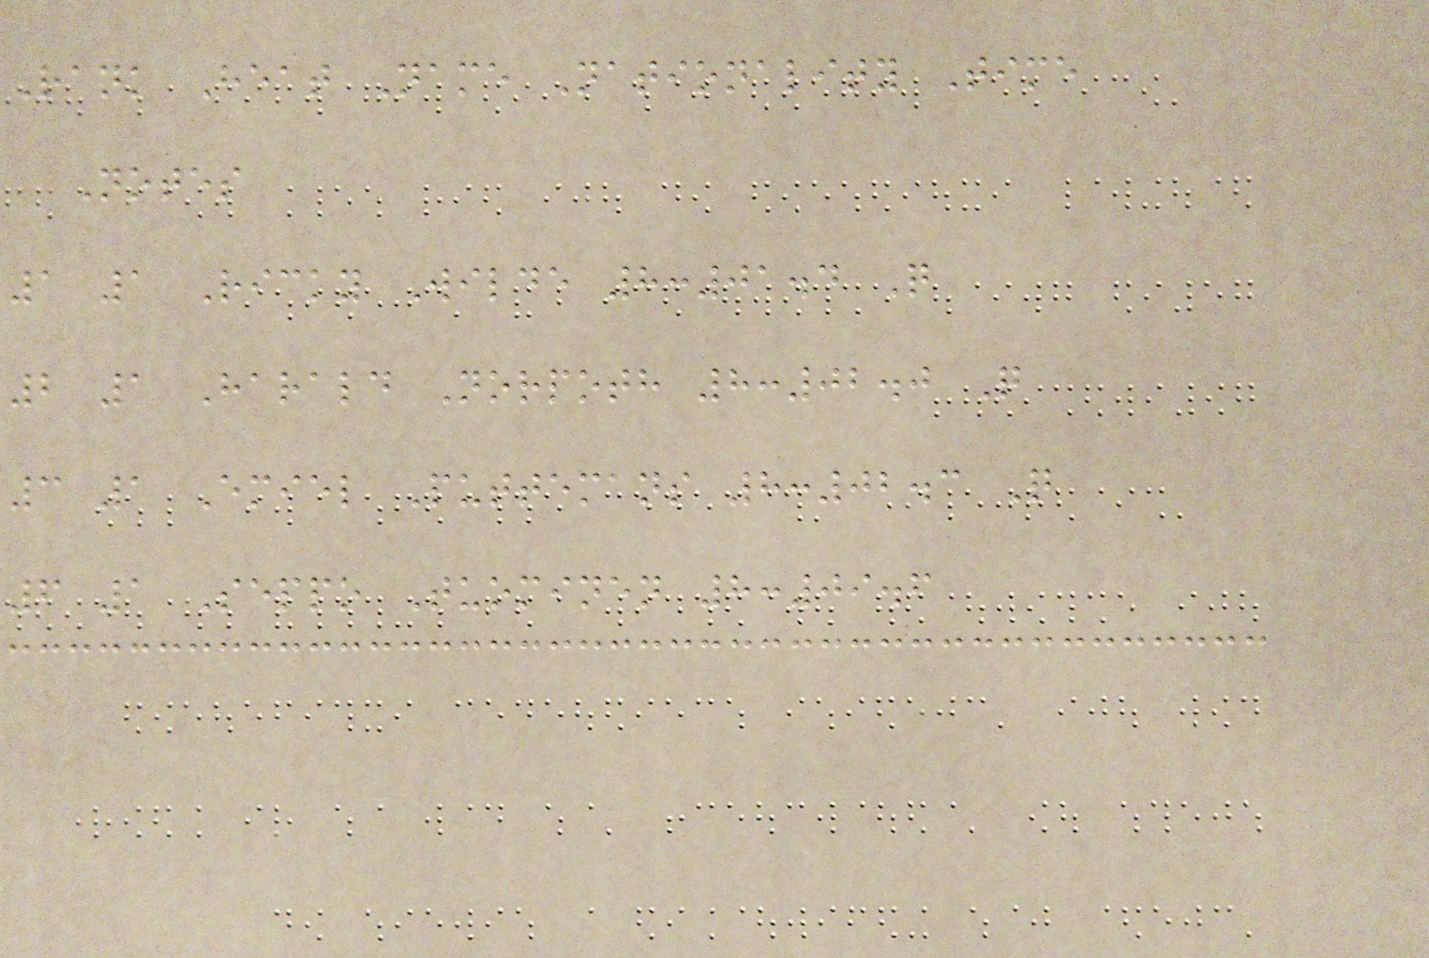Rank Heat Name Nationality Time
Notes
1 1 Ricky Wilde 8:01.4 Q
2 1 Harald Norpoth 8:02.0 Q
3 1 Emiel Puttemans 8:02.3 Q
6 1 Seppo Tuominen 8:09.6
